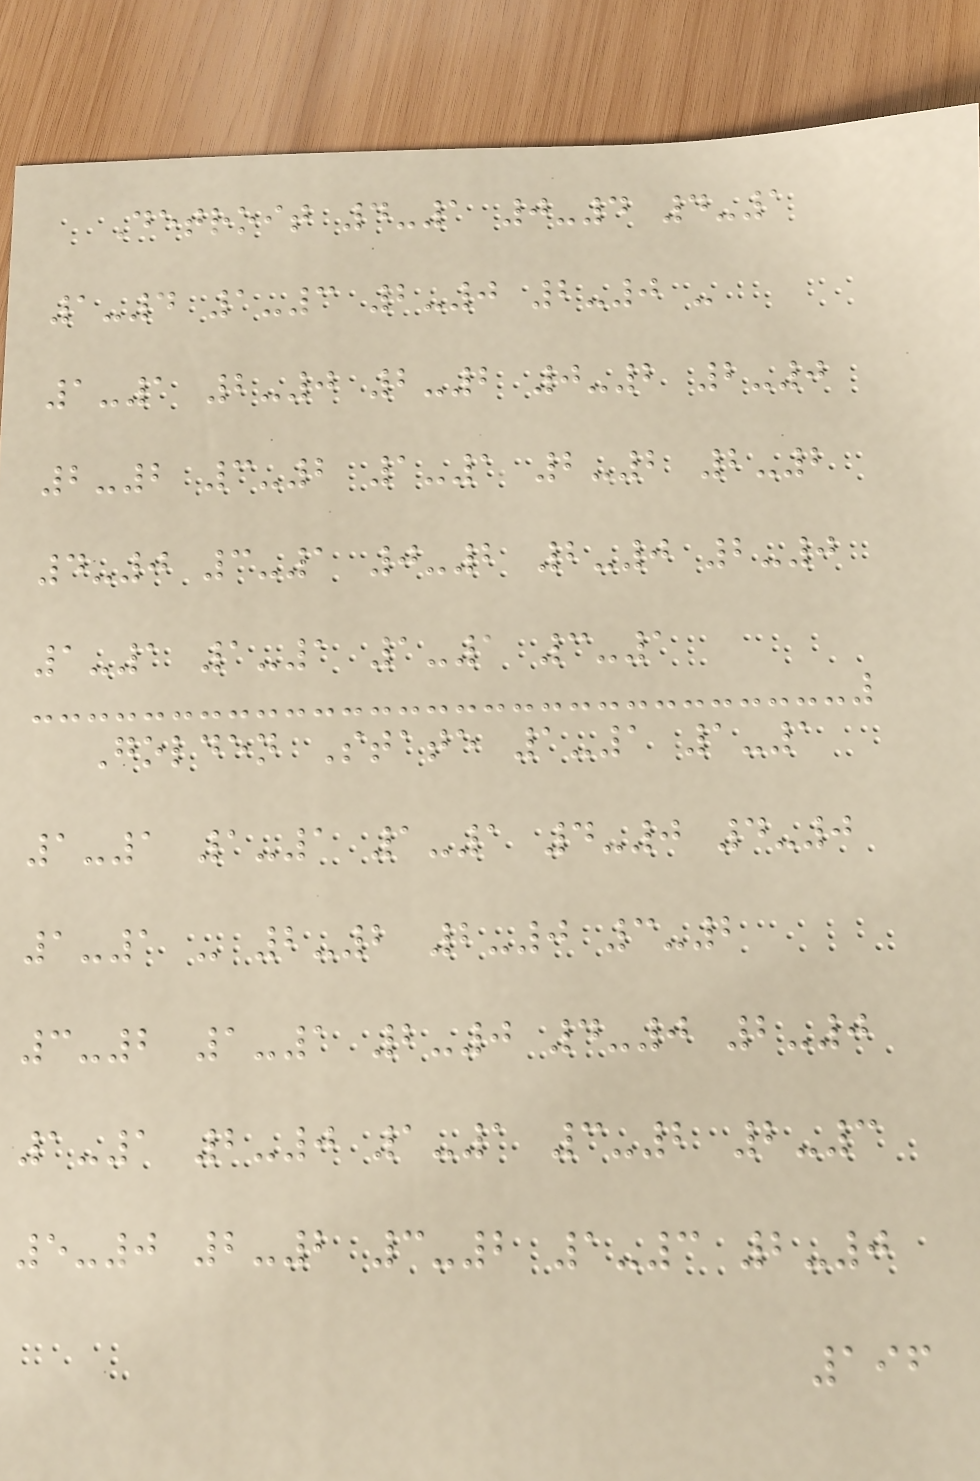Detroit 4-1 0-4 4-1
1-4 1-3 2-0 2-0 -
1-1 2-0 2-2 0-2 2-0
2-2 3-2 1-1 2-2 2-2
4-0 3-1 0-2 2-0 2-0
1-1 1-1 1-1 3-1
Golden State 1-1 1-1
1-1 1-1 1-1 4-0 4-0
1-1 - 2-2 2-0 3-2
3-2 1-1 2-0 4-0 2-0
1-1 2-0 1-1 3-2 2-3
5-0 2-2 3-2 1-3 2-0
196
